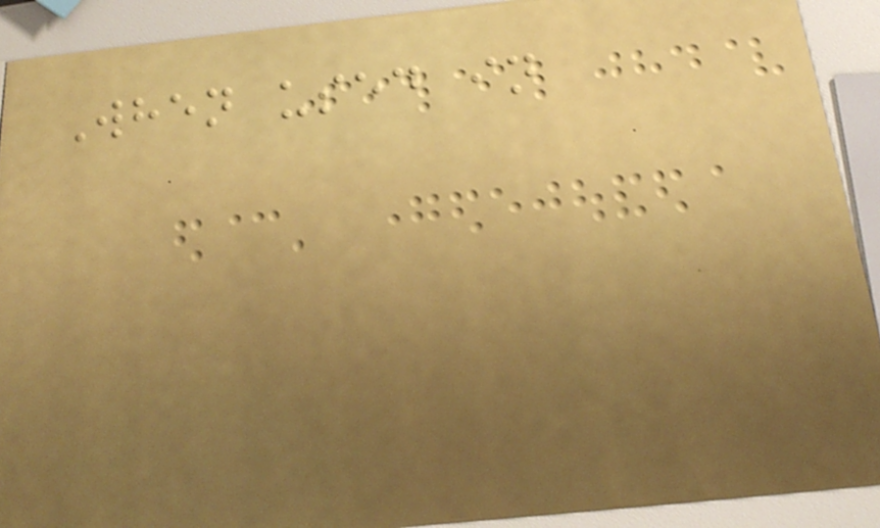When used in
